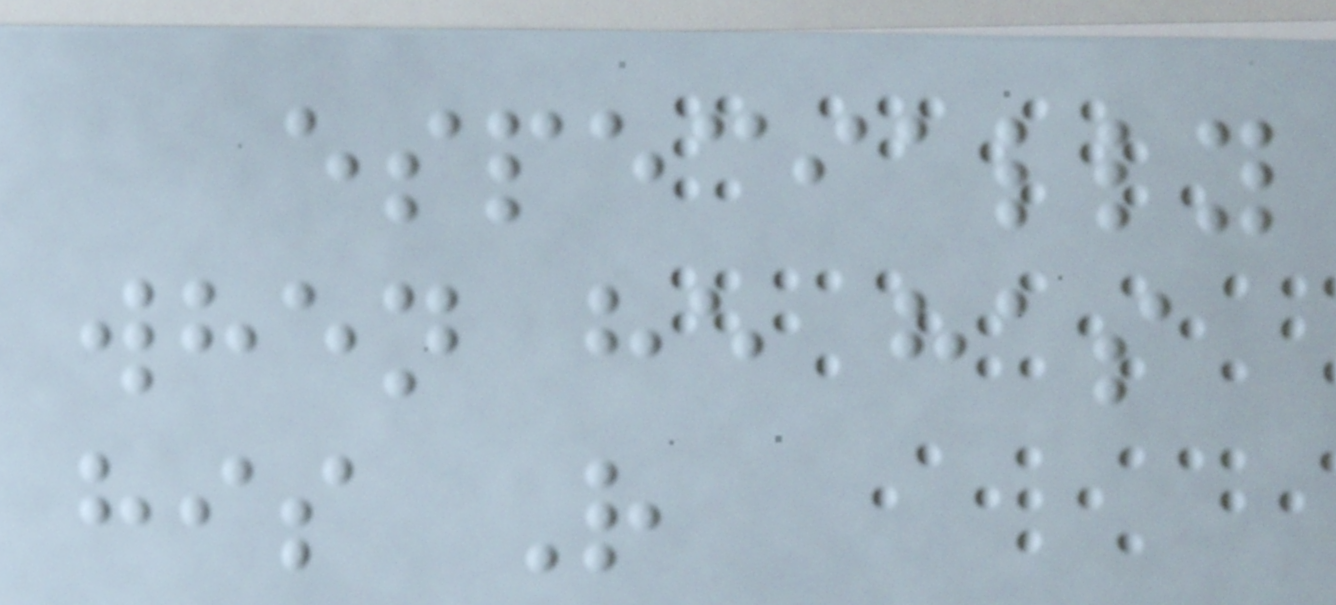especially
when he has
his R
